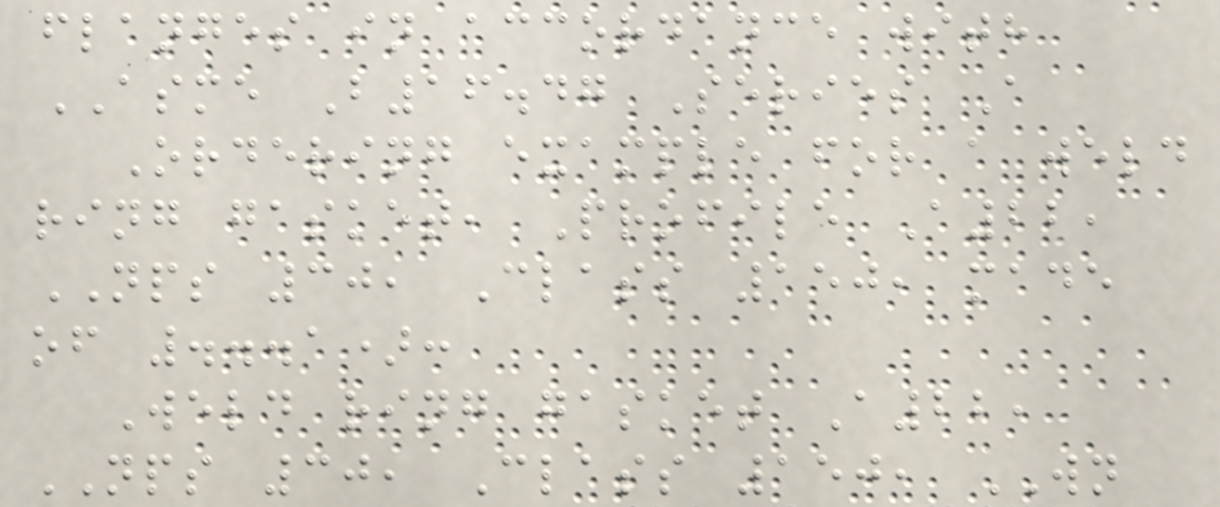flanges in accordance with
ASME B16.47 Series A
Ordering example for a weld
ring gasket, Profile A22,
NPS 30, Class 150, made
of ...1):
Weld ring gasket A22,
NPS 30, Class 150, WN
